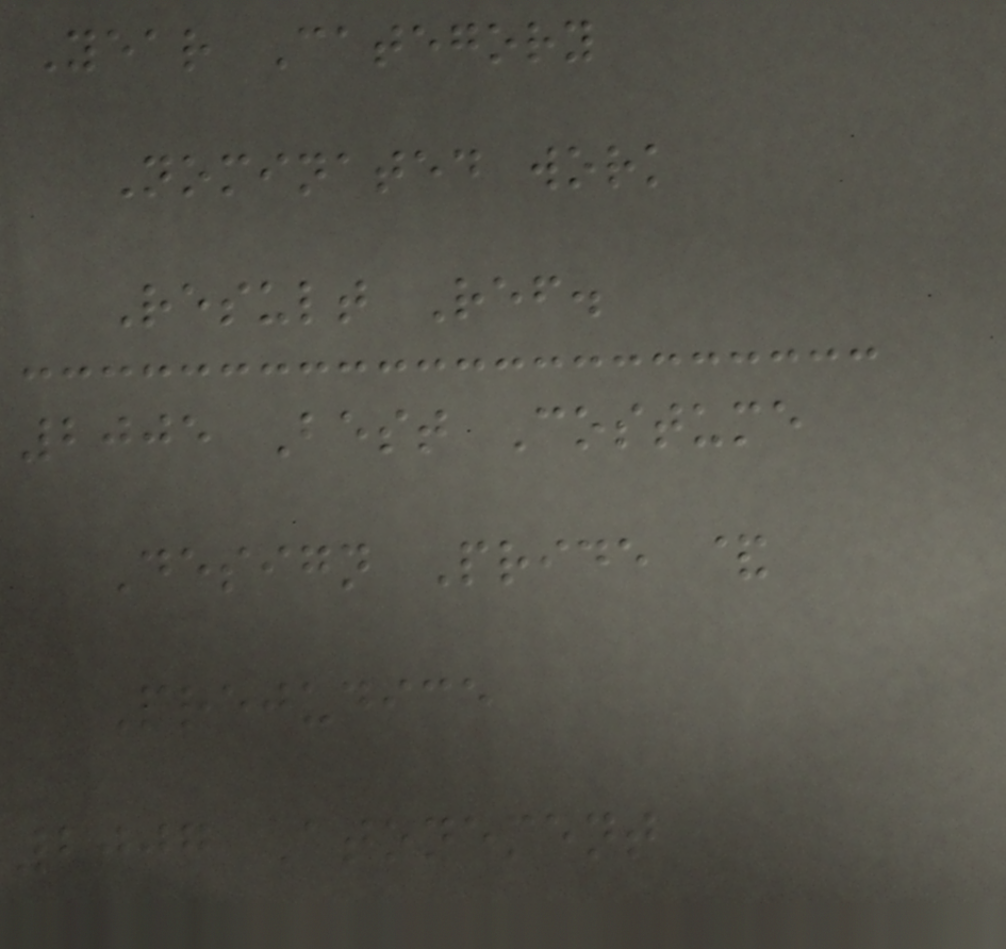Year Category
Nominated work
Result Ref.
2005 Best Costume
Design Pride &
Prejudice
2007 Atonement
